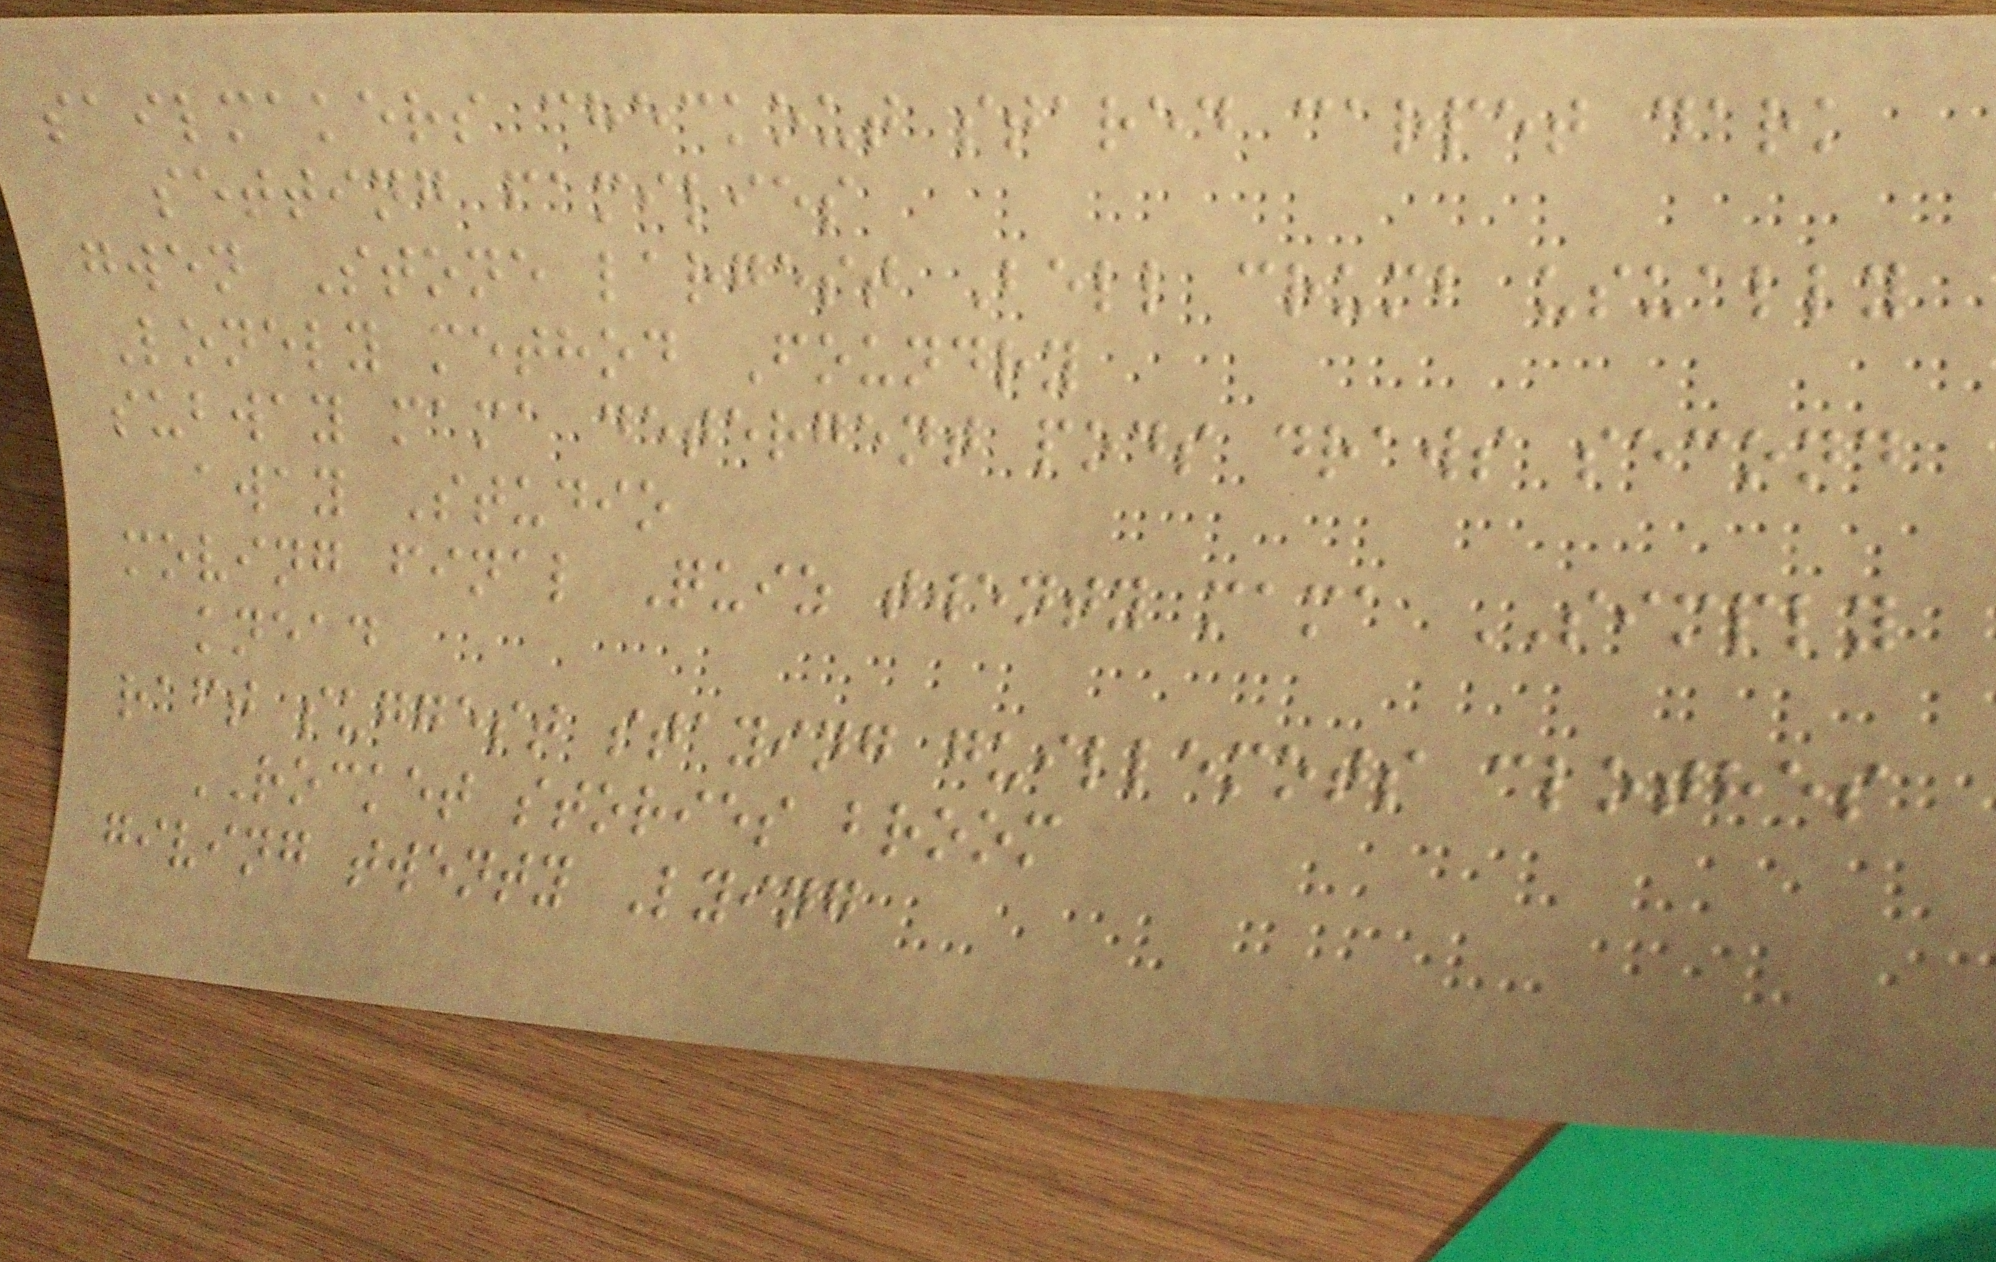sailmakers checkout stared carpet dark
setting families
gwen Stone largest Bell crumb usually
Lonely method Foundry
subway mama detergent pods draws second
away Studio
moving final Quiz twenty mama SIMPLY
knead
raft suggest staying guillemots clothes
ROCKET stories broom
giving twenty Lying
